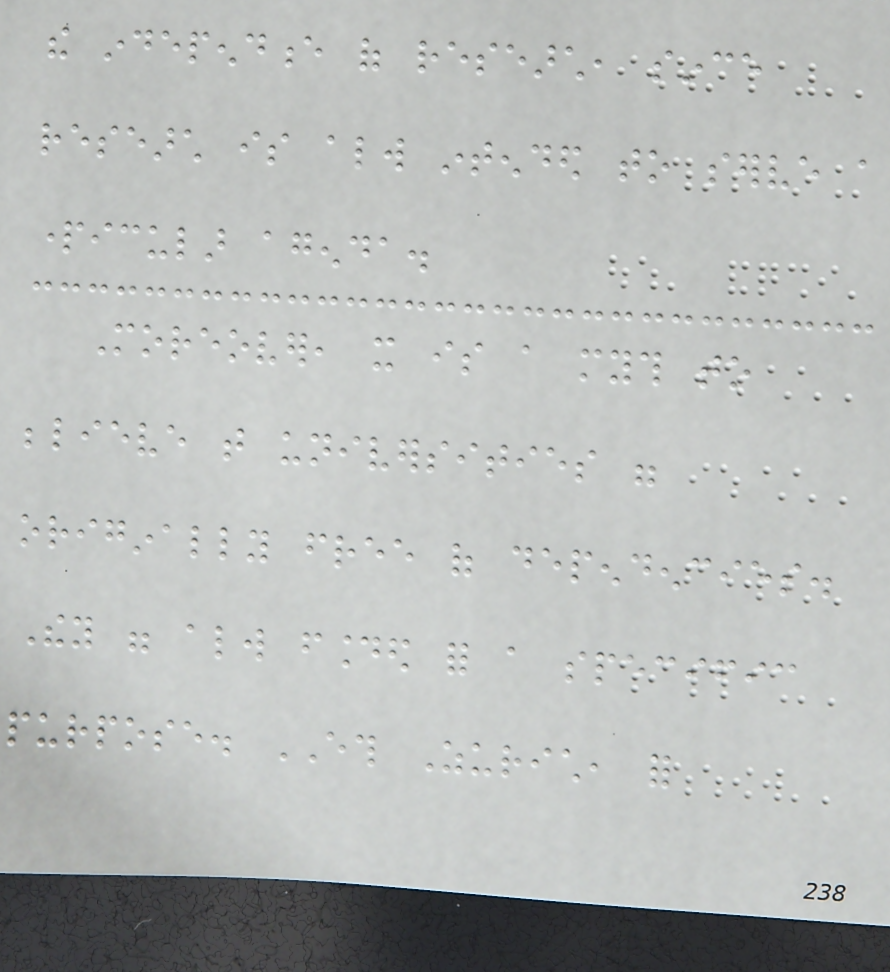the independence of research, since
research is always intended to serve a
particular agenda.
Moreover, it is a myth to
believe that universities were
originally free of dependencies.
They were always founded for a specific
purpose. ETH Zurich, for
